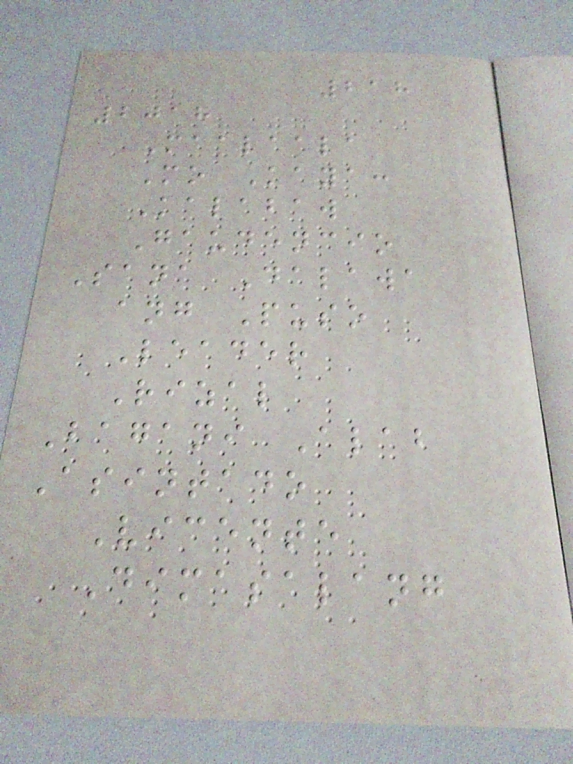218
2018
Maalaala
Mo Kaya:
Kalabaw
Gaudencio
Sana Dalawa
ang Puso
Leader
Rizal
Bagani Alab
Asintado
Vicente
Dimasalang
